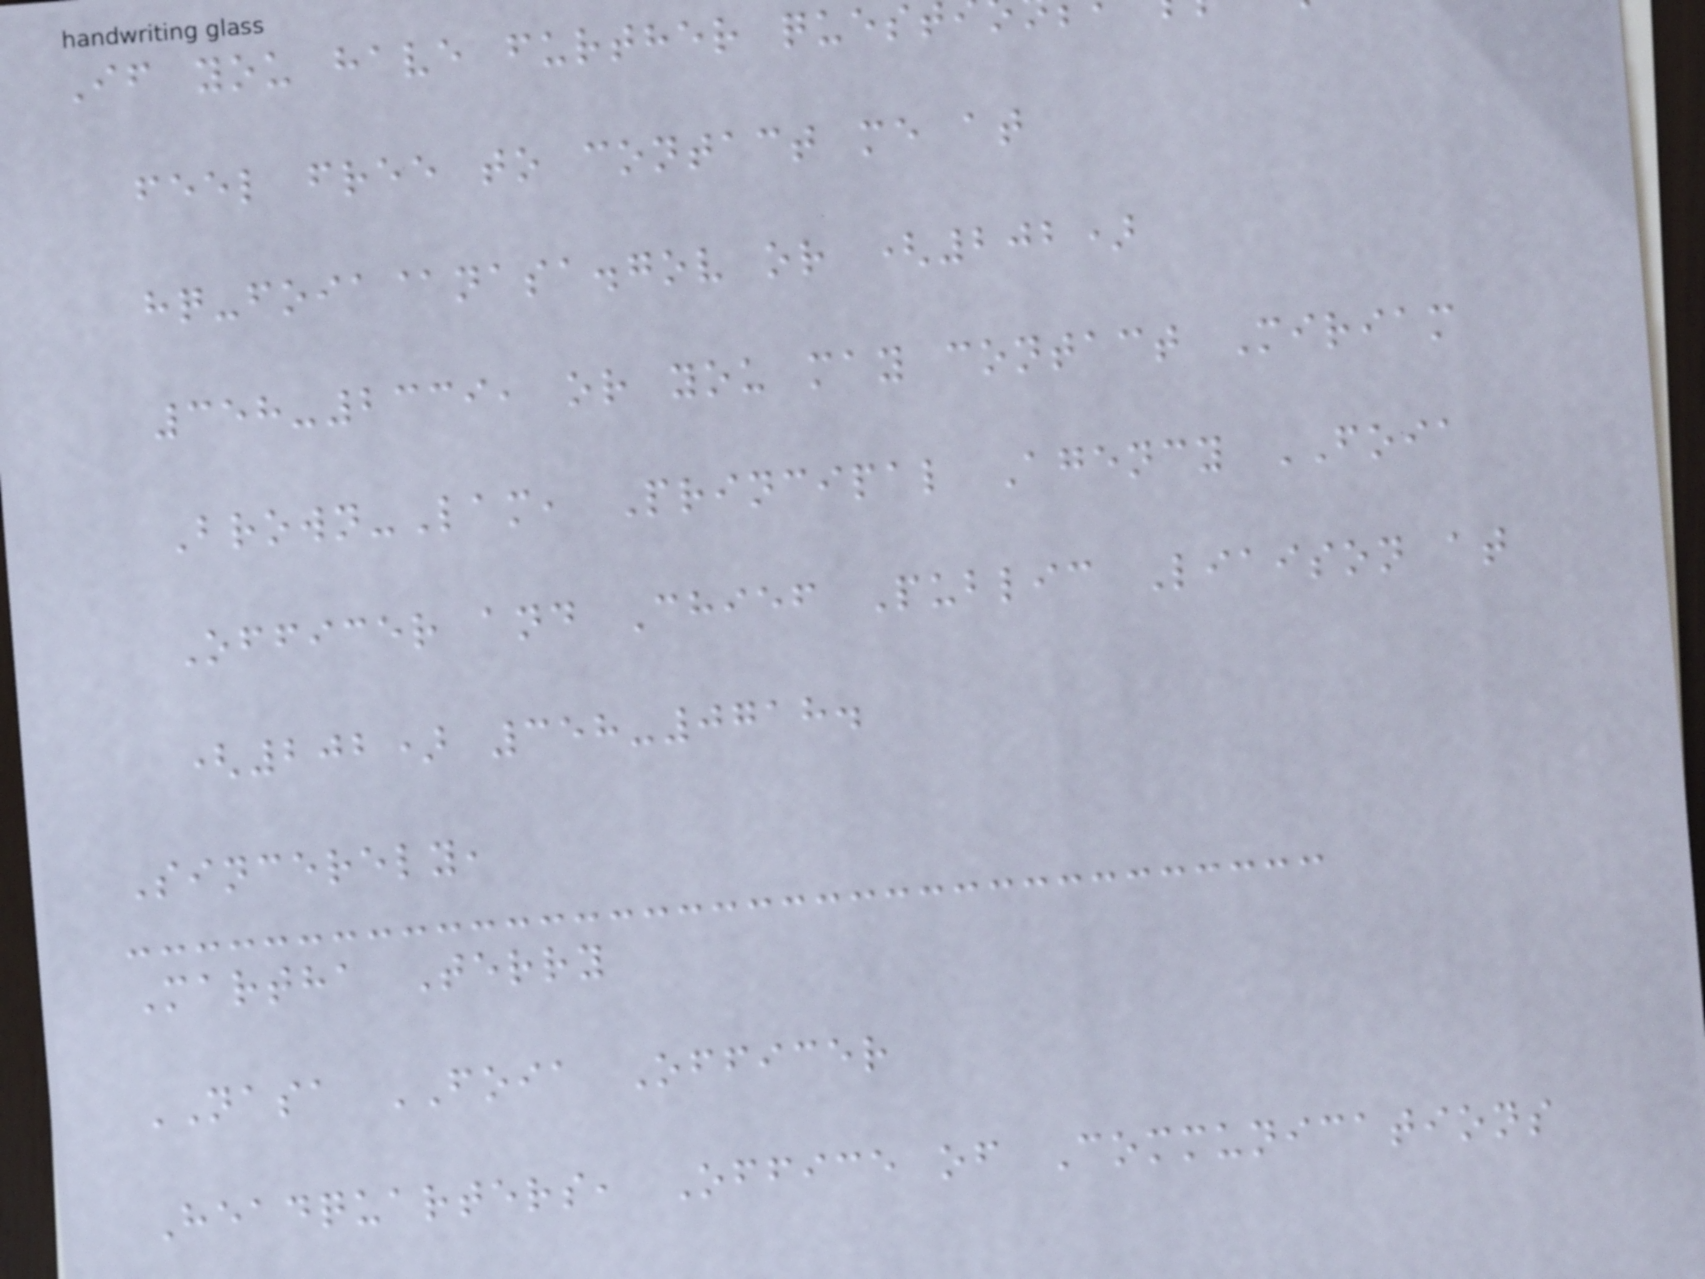If you have further quest
feel free to contact me at
hq-foia@nasa.gov or (202)
358-2339, or you may contact Miriam
Brown-Lam, Principal Agency FOIA
Officer and Chief Public Liaison at
(202) 358-0718.
Sincerely,
Martha Terry
NASA FOIA Officer
Headquarters, Office of Communications
